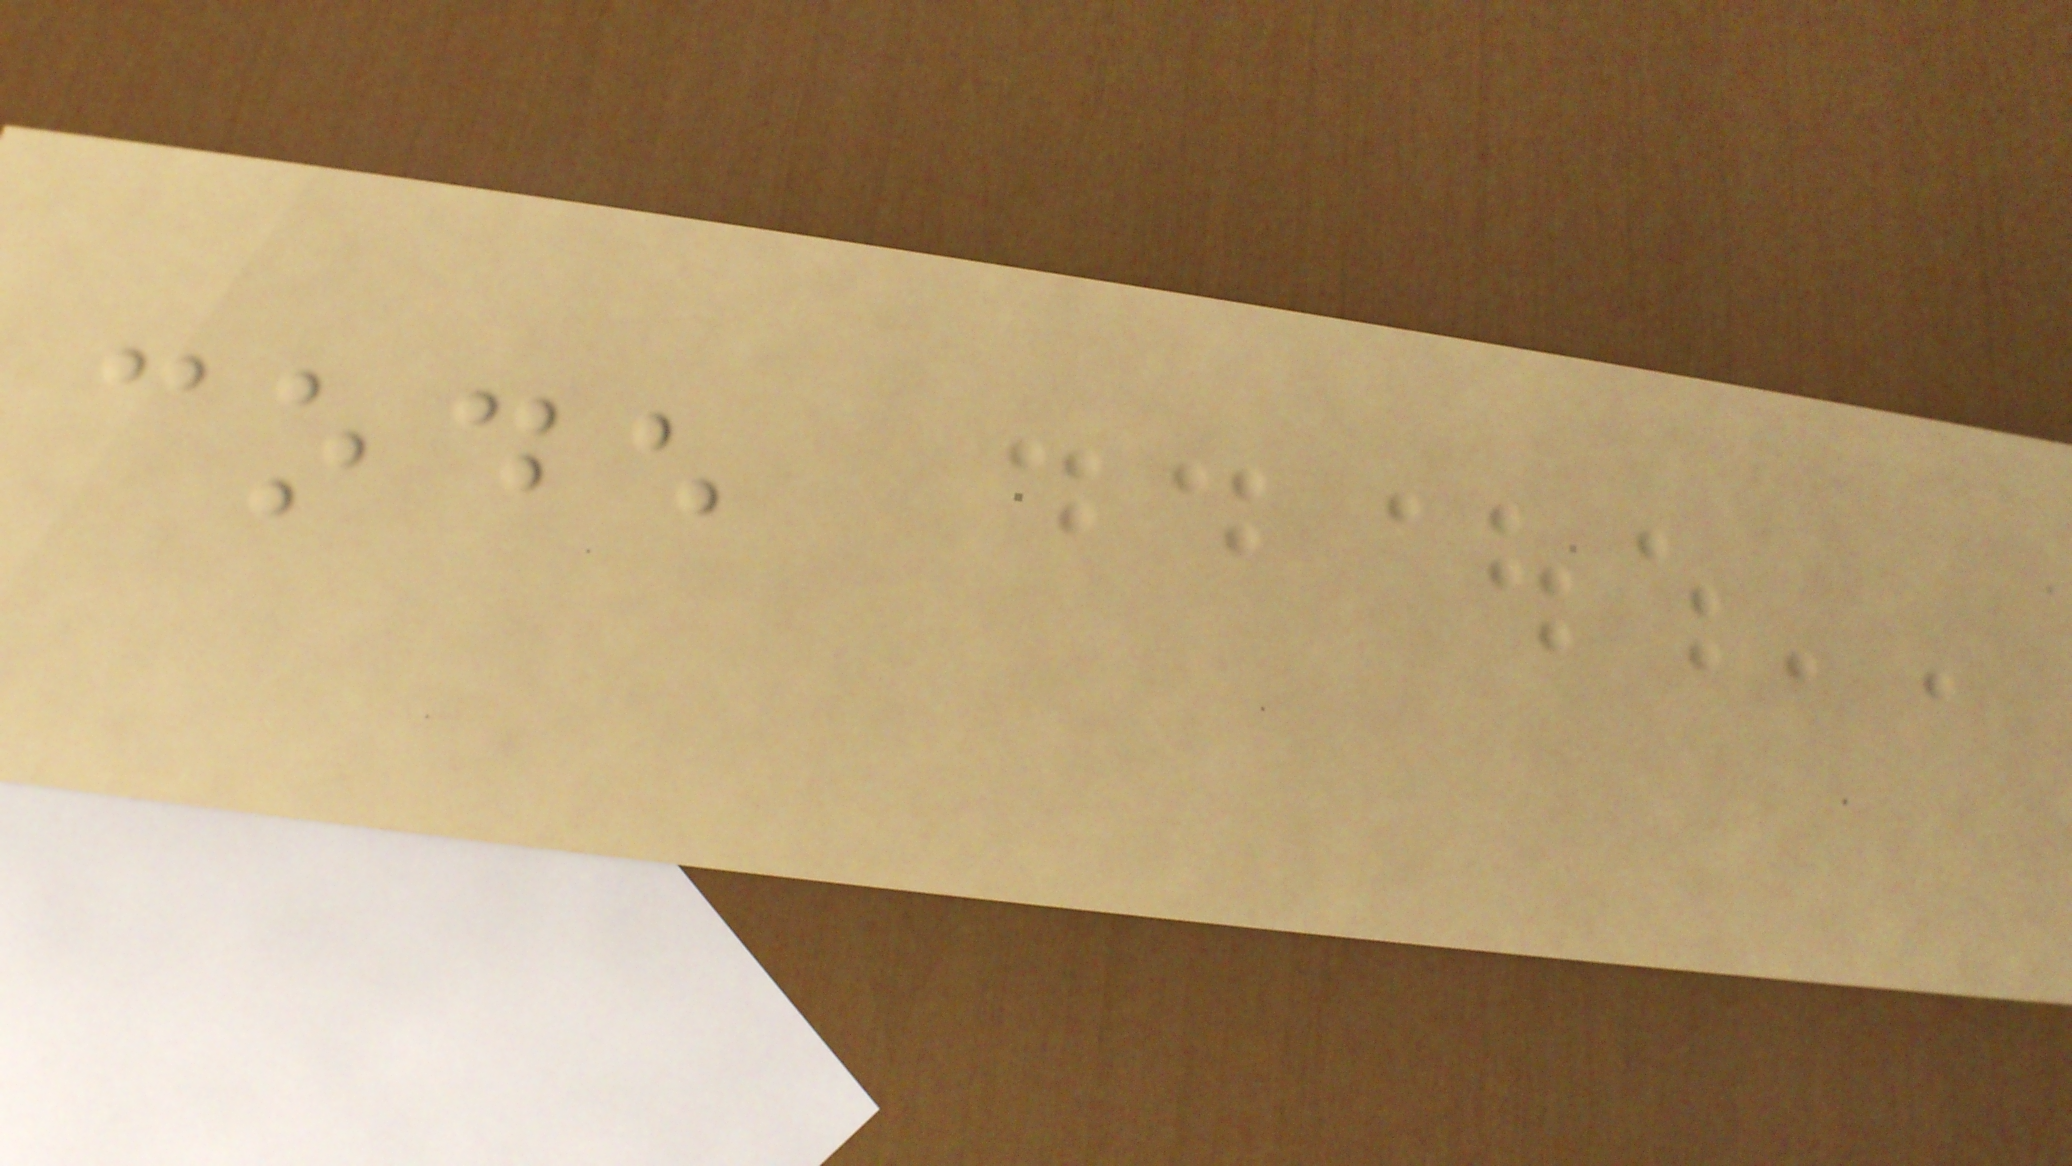code
